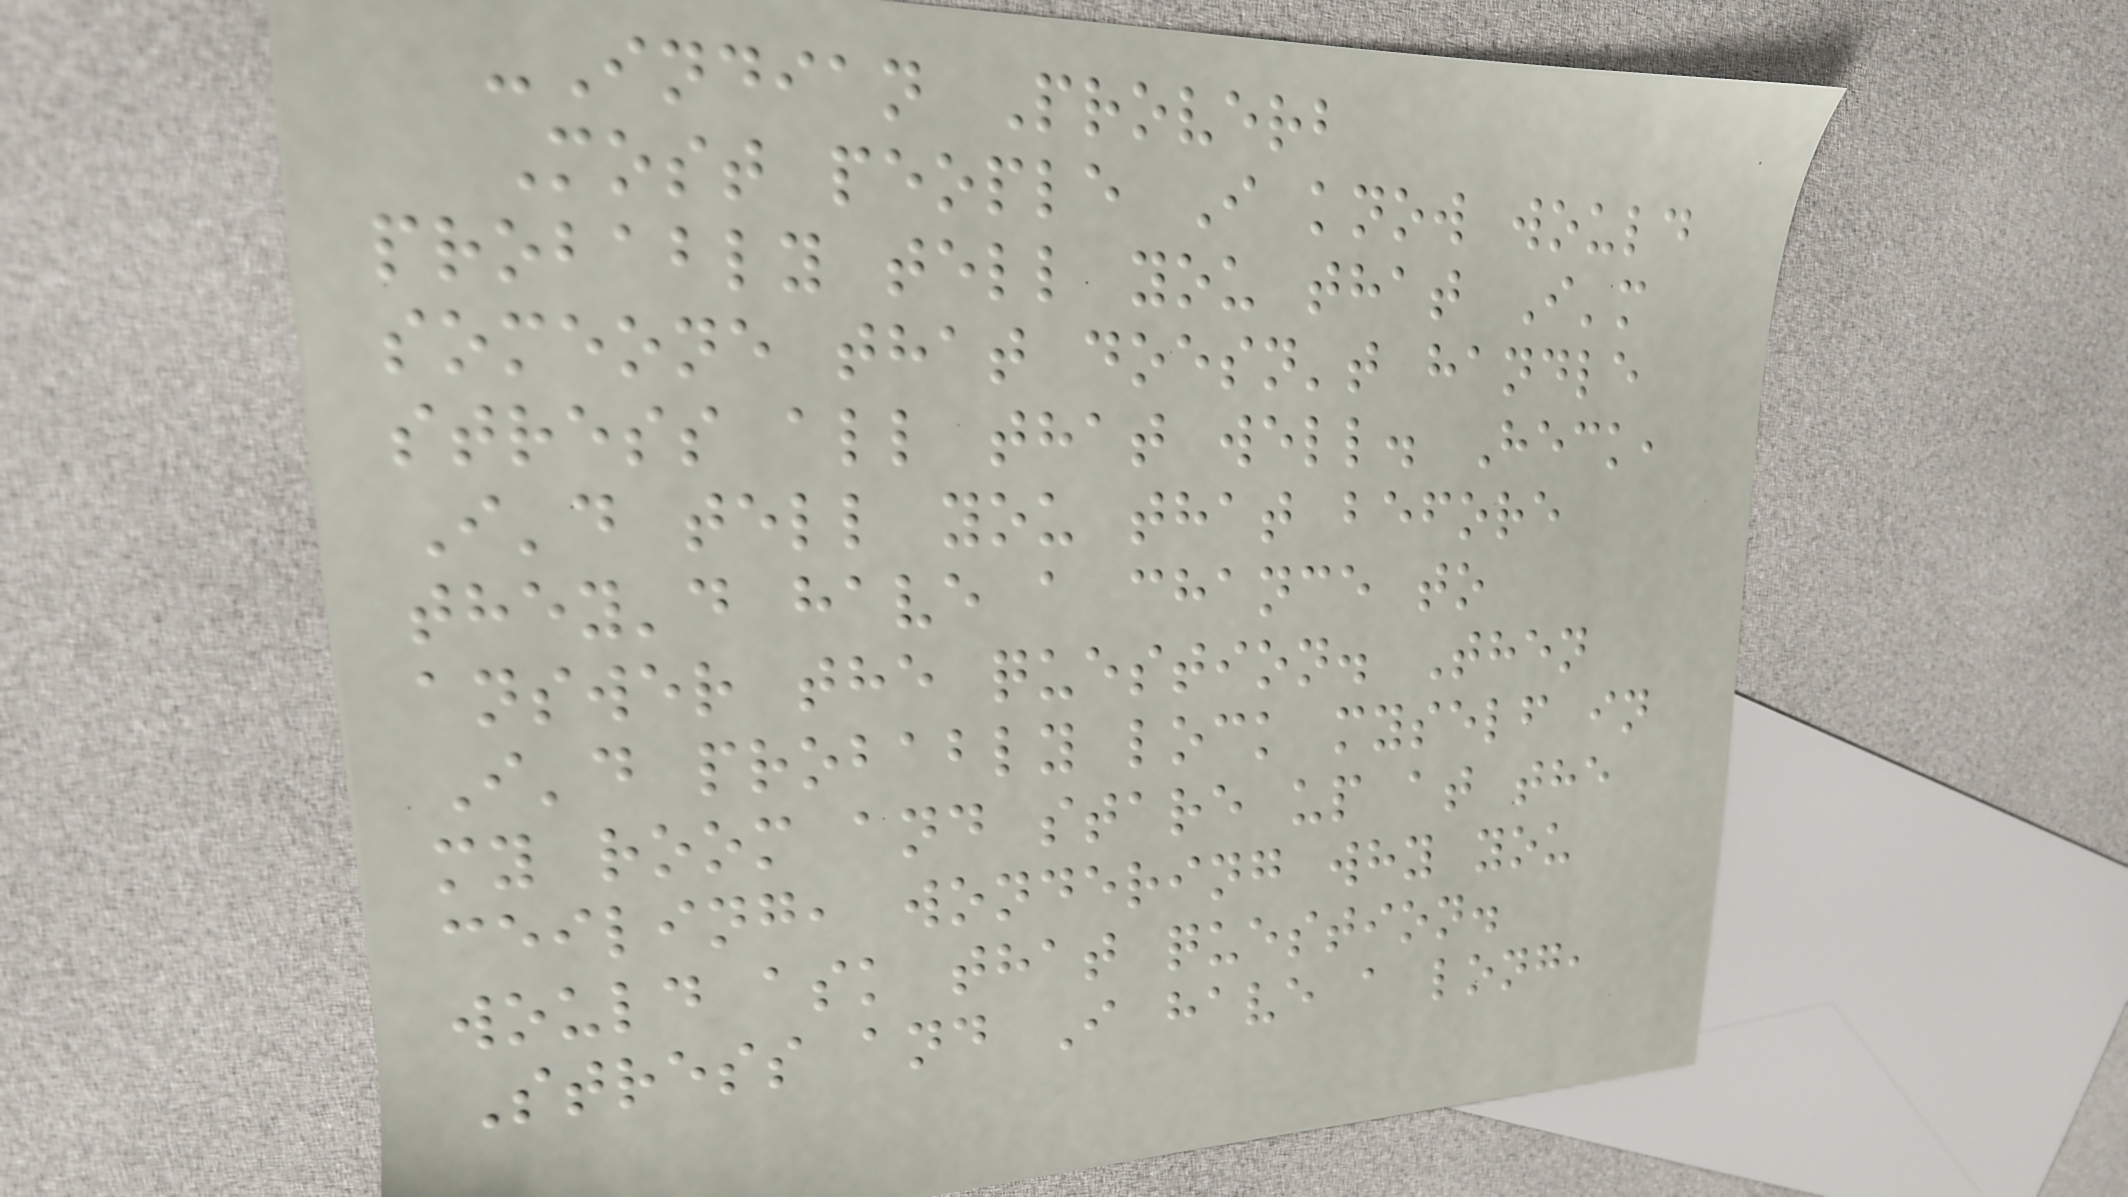-Indian Proverb
Most people I know would
probably tell you that I'm
someone that doesn't handle
stress all that well. Heck,
I'd tell you that before
they'd have a chance to
answer the question. Then
I'd probably lock myself in
my room and stare up at the
ceiling, wondering why you
would ask that question.
Stress and I have a long,
